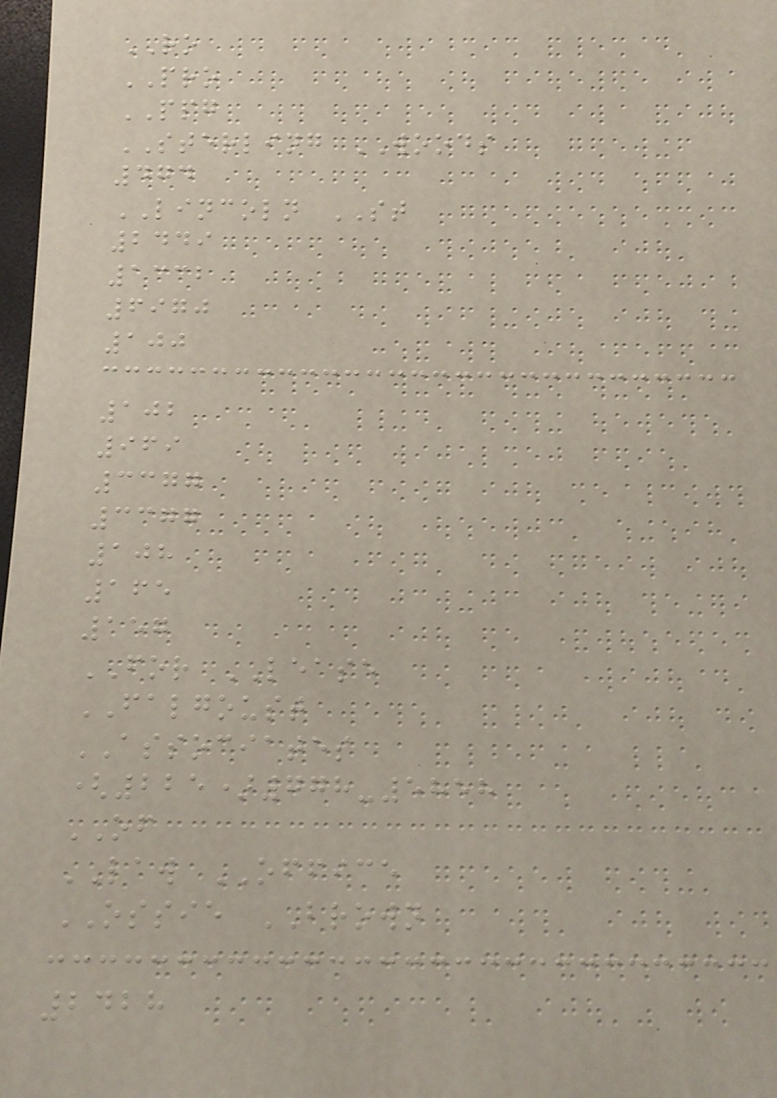RO
PRO
PPG
STERLING WOODS
474
LINCOLN ST
2449
1332
6970
100
102
969
3377
3377
108
165
157
FOR LEASE
FALGOUST
ASSOCIATES
(225)778-5858
OF
LAW OFFICE
OSSIE BROWN
2428
